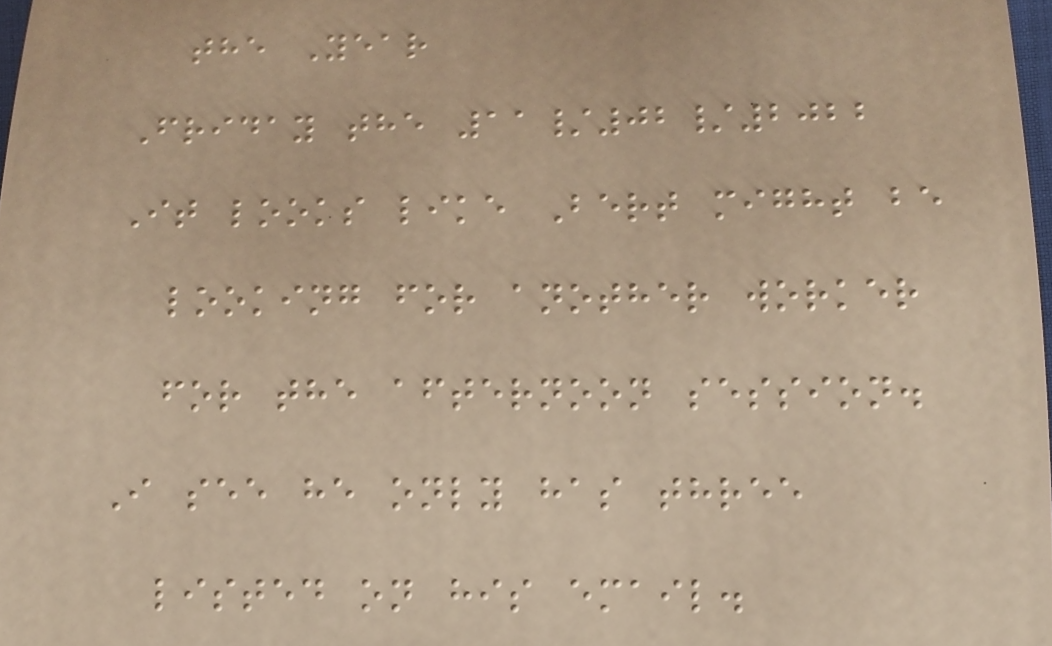the Year
Friday the 11/02/2022
It looks like Bert might be
looking for another worker
for the afternoon session.
I see he only has three
listed on his email.
